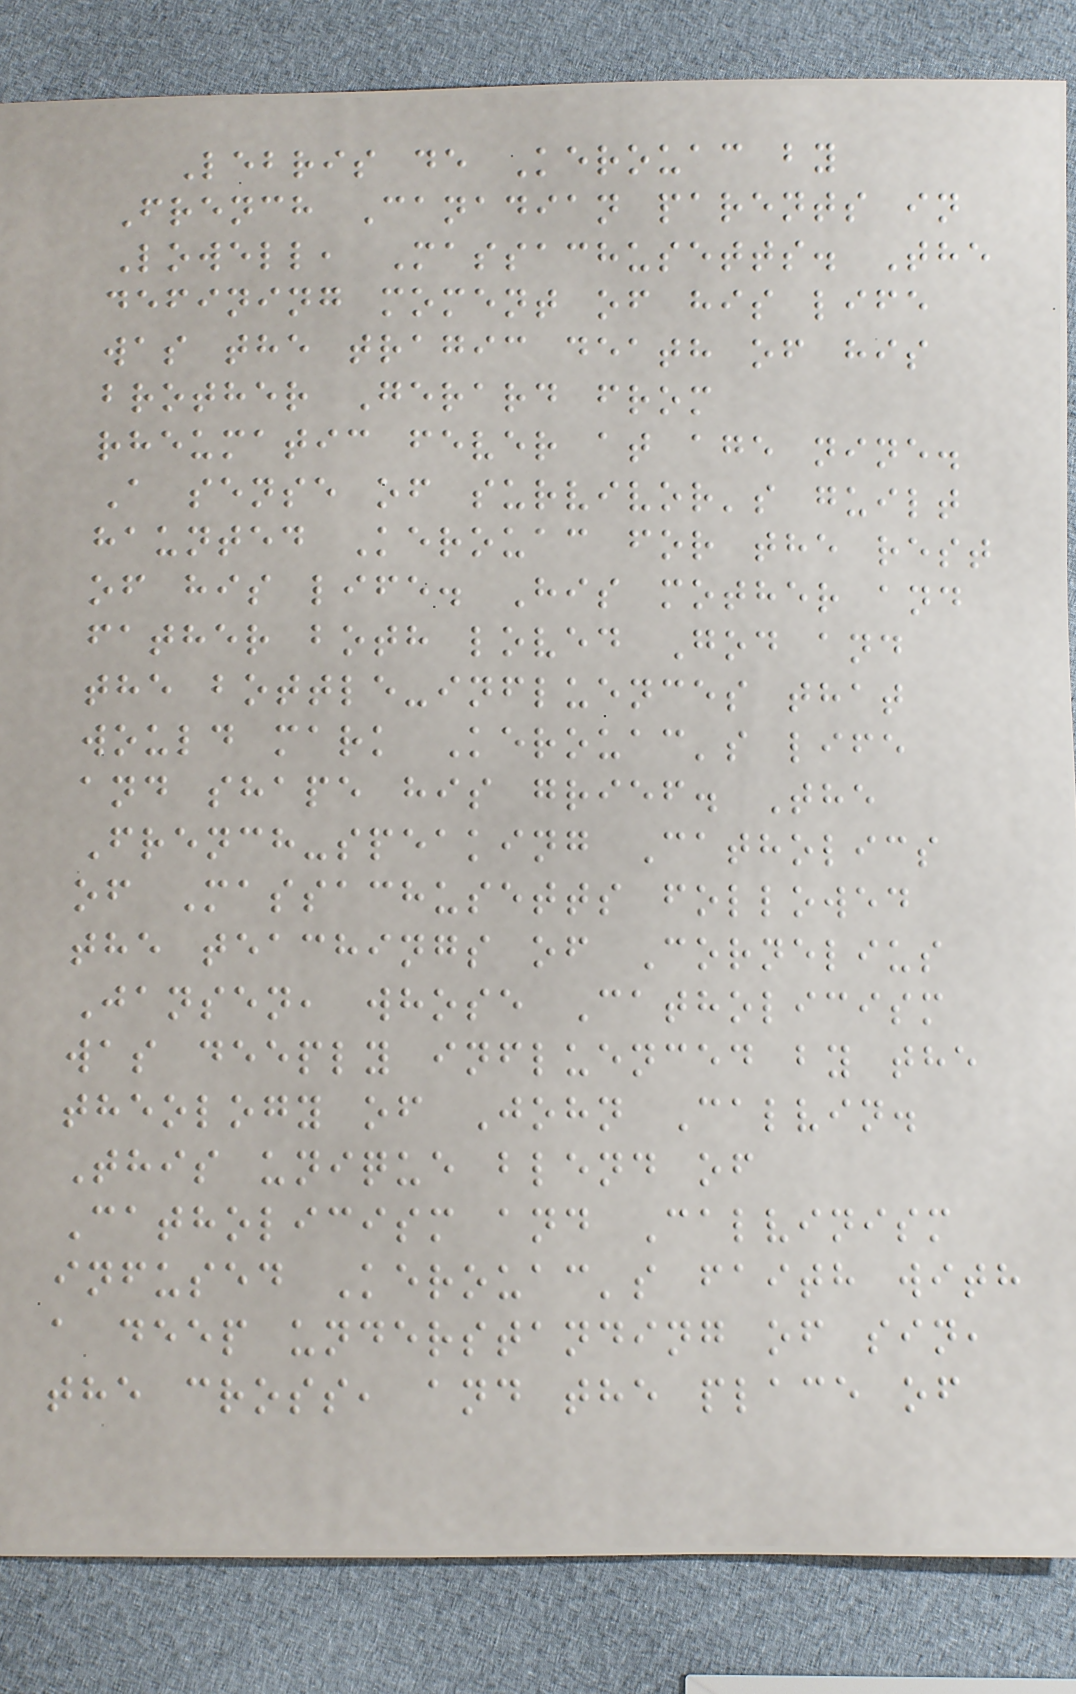Lebris de Kerouac by
French Canadian parents in
Lowell, Massachusetts. The
defining moment of his life
was the tragic death of his
brother Gerard from
rheumatic fever at age nine.
A sense of survivor's guilt
haunted Kerouac for the rest
of his life. His mother and
father both loved God and
the bottle-influences that
would mark Kerouac's life
and shape his grief. The
French-speaking Catholics
of Massachusetts followed
the teachings of Cornelius
Jansen, whose Catholicism
was deeply influenced by the
theology of John Calvin.
This unique blend of
Catholicism and Calvinism
infused Kerouac's faith with
a deep understanding of sin,
the cross, and the place of
